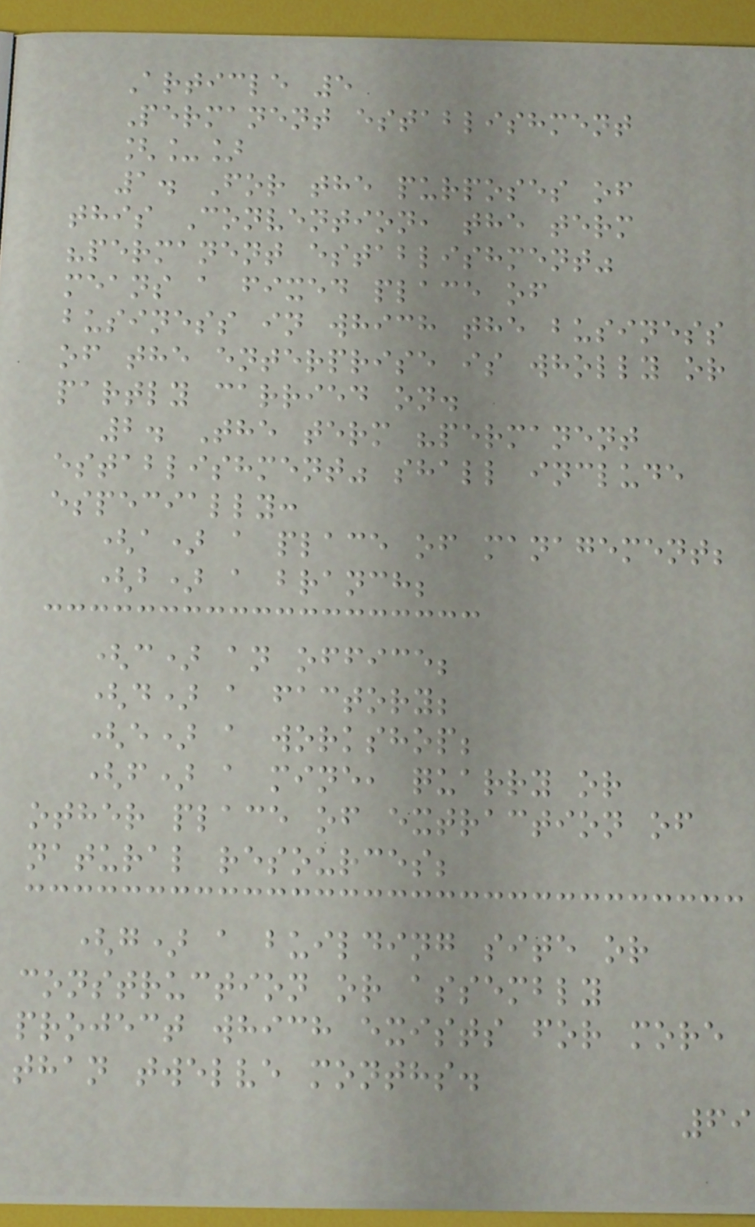Article 5
Permanent establishment
[_]
1. For the purposes of
this Convention, the term
"permanent establishment"
means a fixed place of
business in which the business
of the enterprise is wholly or
partly carried on.
2. The term "permanent
establishment" shall include
especially:
(a) a place of management;
(b) a branch;
(c) an office;
(d) a factory;
(e) a workshop;
(f) a mine, quarry or
other place of extraction of
natural resources;
(g) a building site or
construction or assembly
project which exists for more
than twelve months.
69
